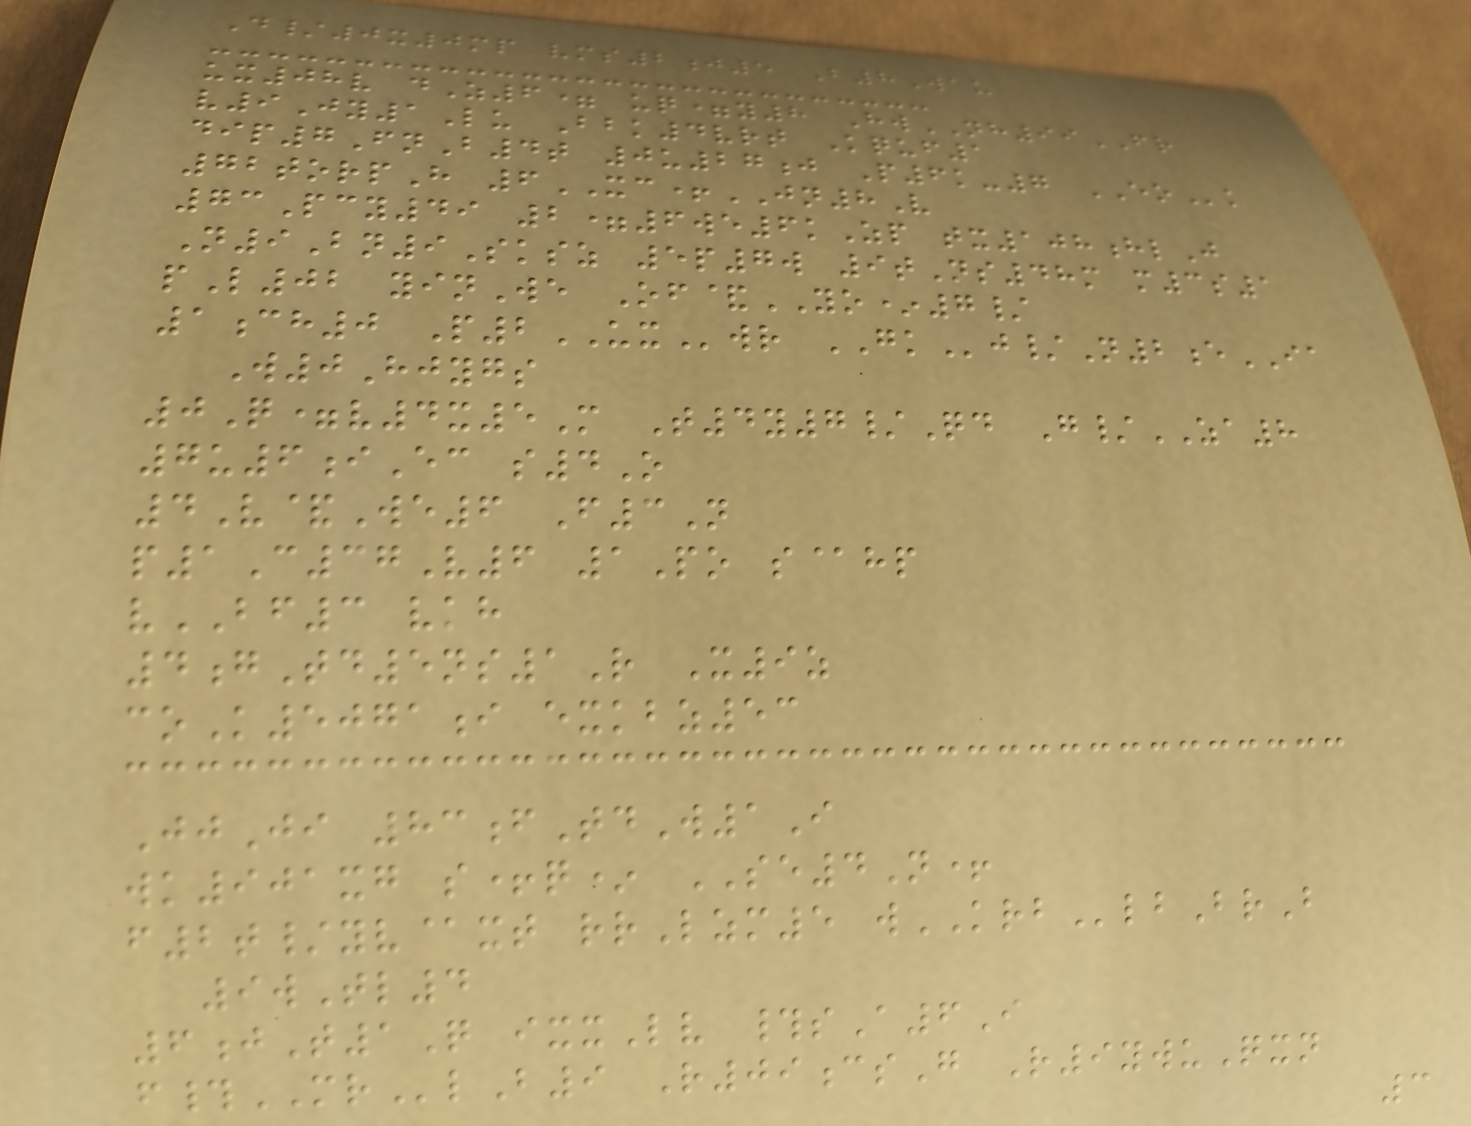D/0x0mp vms2j5 B8Wau
ux08v dZ6= uq=y8 HwNH99FR
v9Jy1Lu Bbk4vrt Kquf1
dip7FnB4t 0u27j P6k-7 EOk
72torpH 6XC+JN8V
73Pcy49 2=6we6kZp tx108hlJ
N9Bn9Sksz 5p7w 9tNs48m m3s1
pL02 yinWe Of&YO*7/
1ch0 P2UXwr GKj/N2eIA
W0Hjygs
0Q=v4x5M T4y7/Qd G/ZA8
7u6iEc s4O
4V&We6 F3N
p1C37V6 1Po s@hp
vBF3 vkh
4gTd5ns1R X9z
coK5071i exkbz53
JjJi 83fTdW1I
wk901xg s+q* SE4N+
f2t/yv@xt rrLzm5 wKRBlbBrB
9wTl4
6jT1Q ixxLv #sA6I
f#MRlB9 R09csG R9ywuQxn
3
